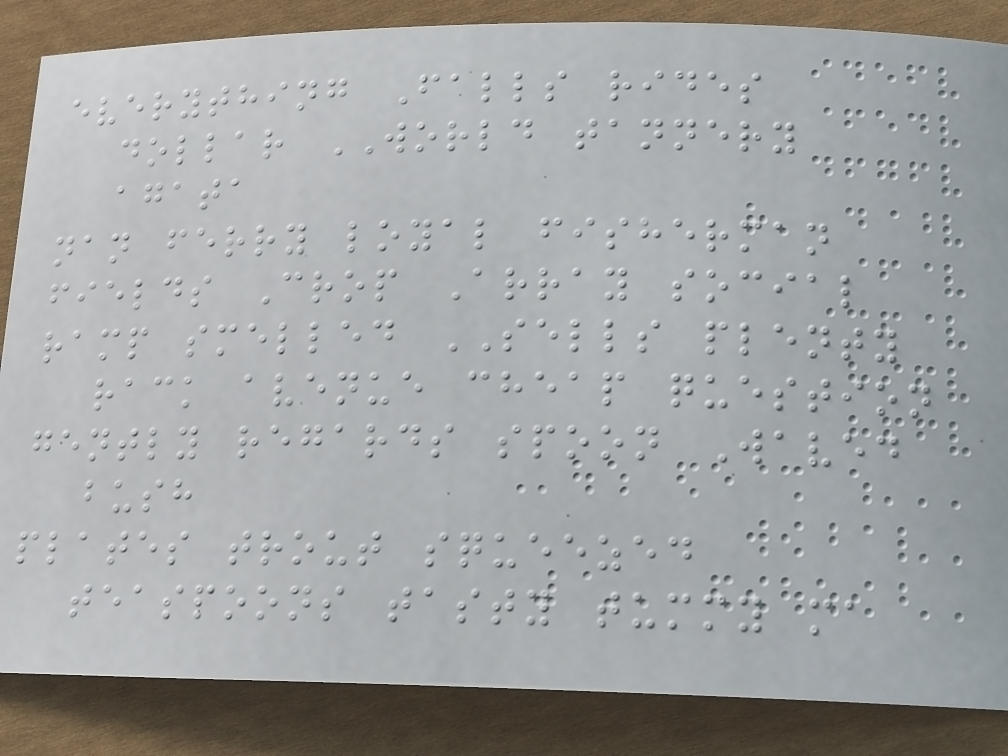everything Falls rides
dollar WORLD tannery
agata
nan ferry loyal fisherman
fields Crop Array social
ramp smelled SELLS plenty
rack avenue cheap question
gently regards spoon Waved
bush
plates trout squeezed
teaspoons tasty tummy ma
